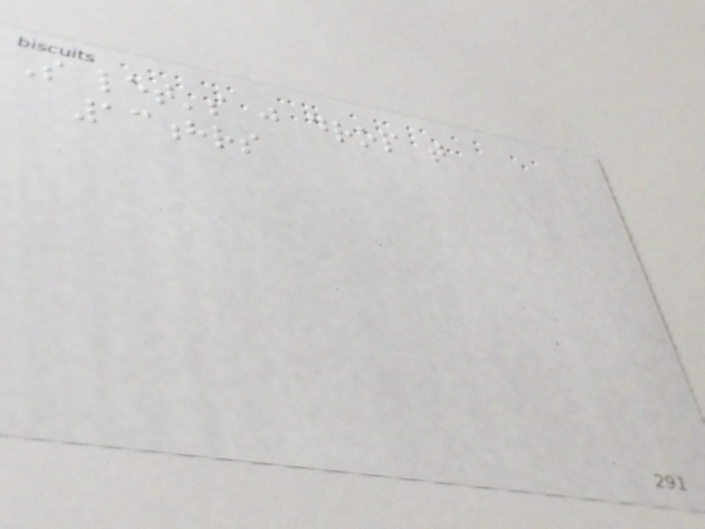So let's just drop that
13hrs
